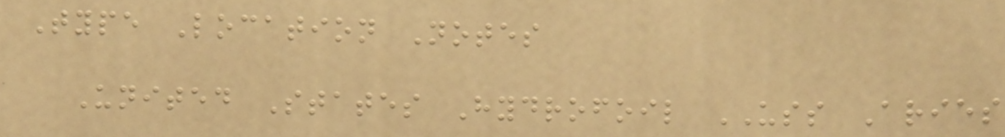Type Location Notes
United States Hydrofoil USS Aries
